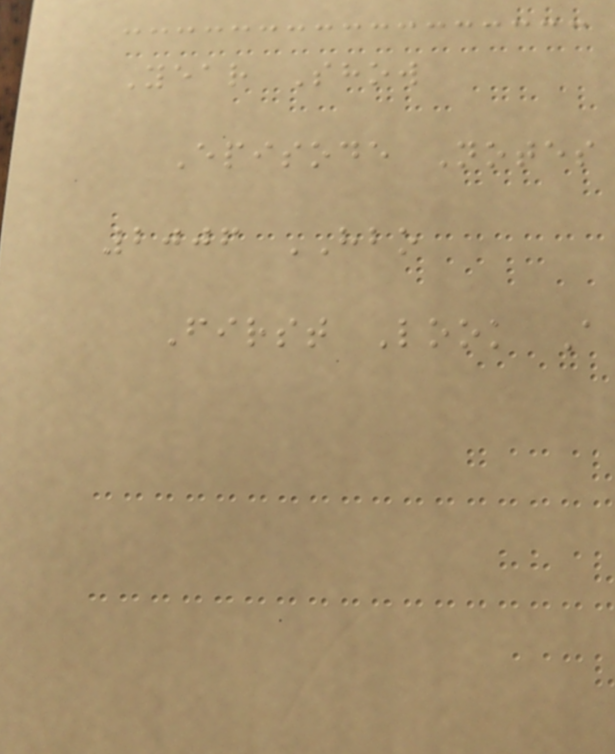Year Show
Episode Notes
2006 HBO
First Look A
